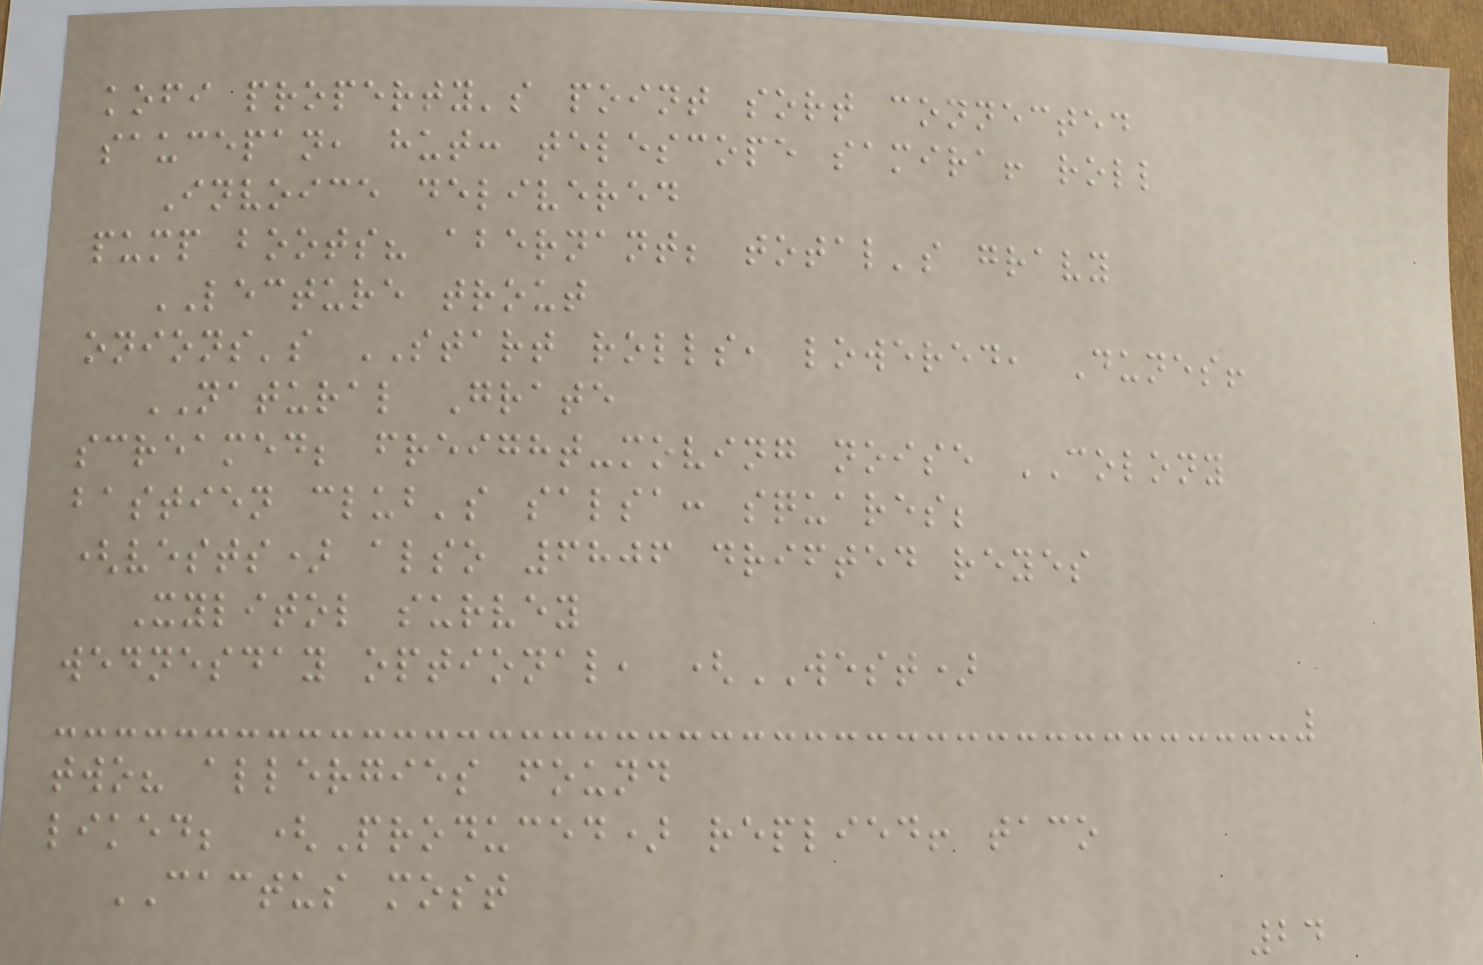kofi property's point sort connected
saucepan, hut: telescope samira! roll
Invoice delivered
pump boots? abernant; total's gravy
LECTURE trout
onions's START rolls, lowered, Dunes!
NATURAL Grate
screamed; freight-moving noise COLONY
bastien club's salsa: squares;
(vests) also 6806 drifted reyes
Xylitol survey
wednesday optional, (WEST)
two? allergies found
liked; (Produced) replied! taco
CACTUS most
24
